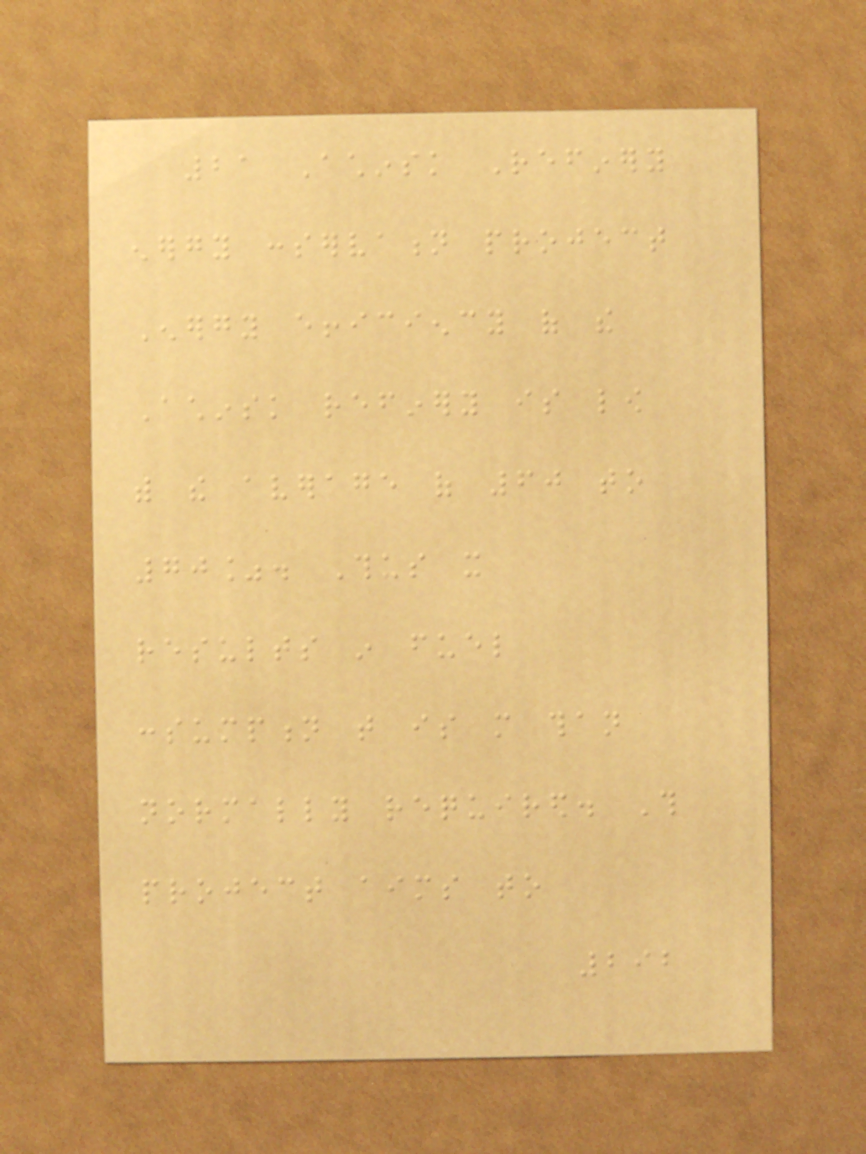21 Achinsk Refinery
energy conservation project
Energy efficiency of the
Achinsk refinery is low
with the average of 60 to
70%. Thus it
results in fuel
consumption that is more than
normally required. This
project aims to
292
